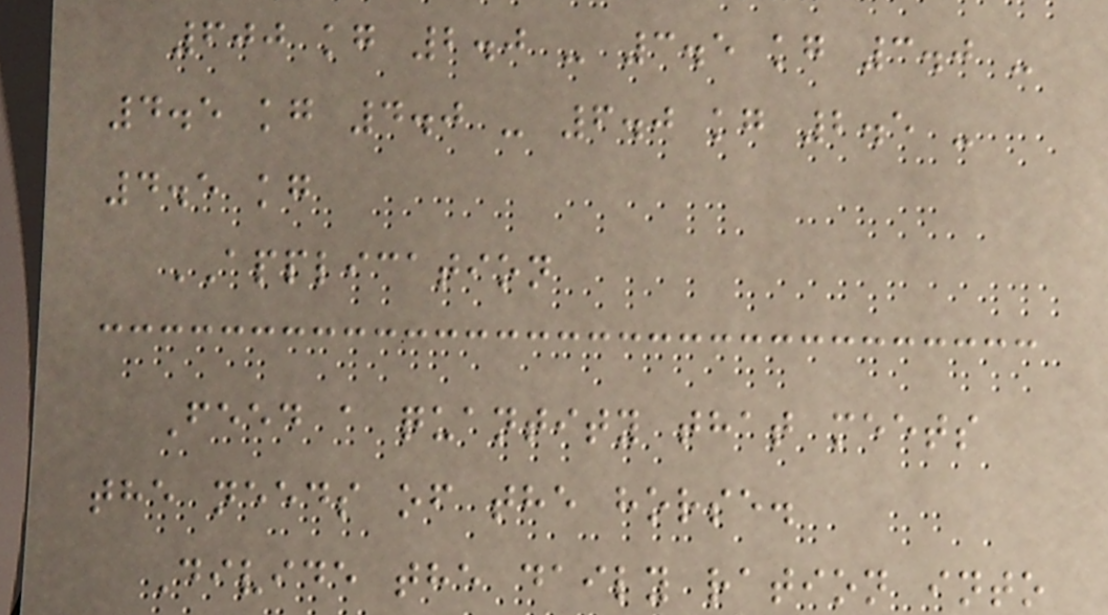600 kg 2.0 - 3.5 kg 3.0 -
4.5 kg 4.0 - 6.0 kg 2.5 -
4.5 kg
APPLICATION
Feed a quantity that meets
the needs of the horse.
Divide the daily ration into
